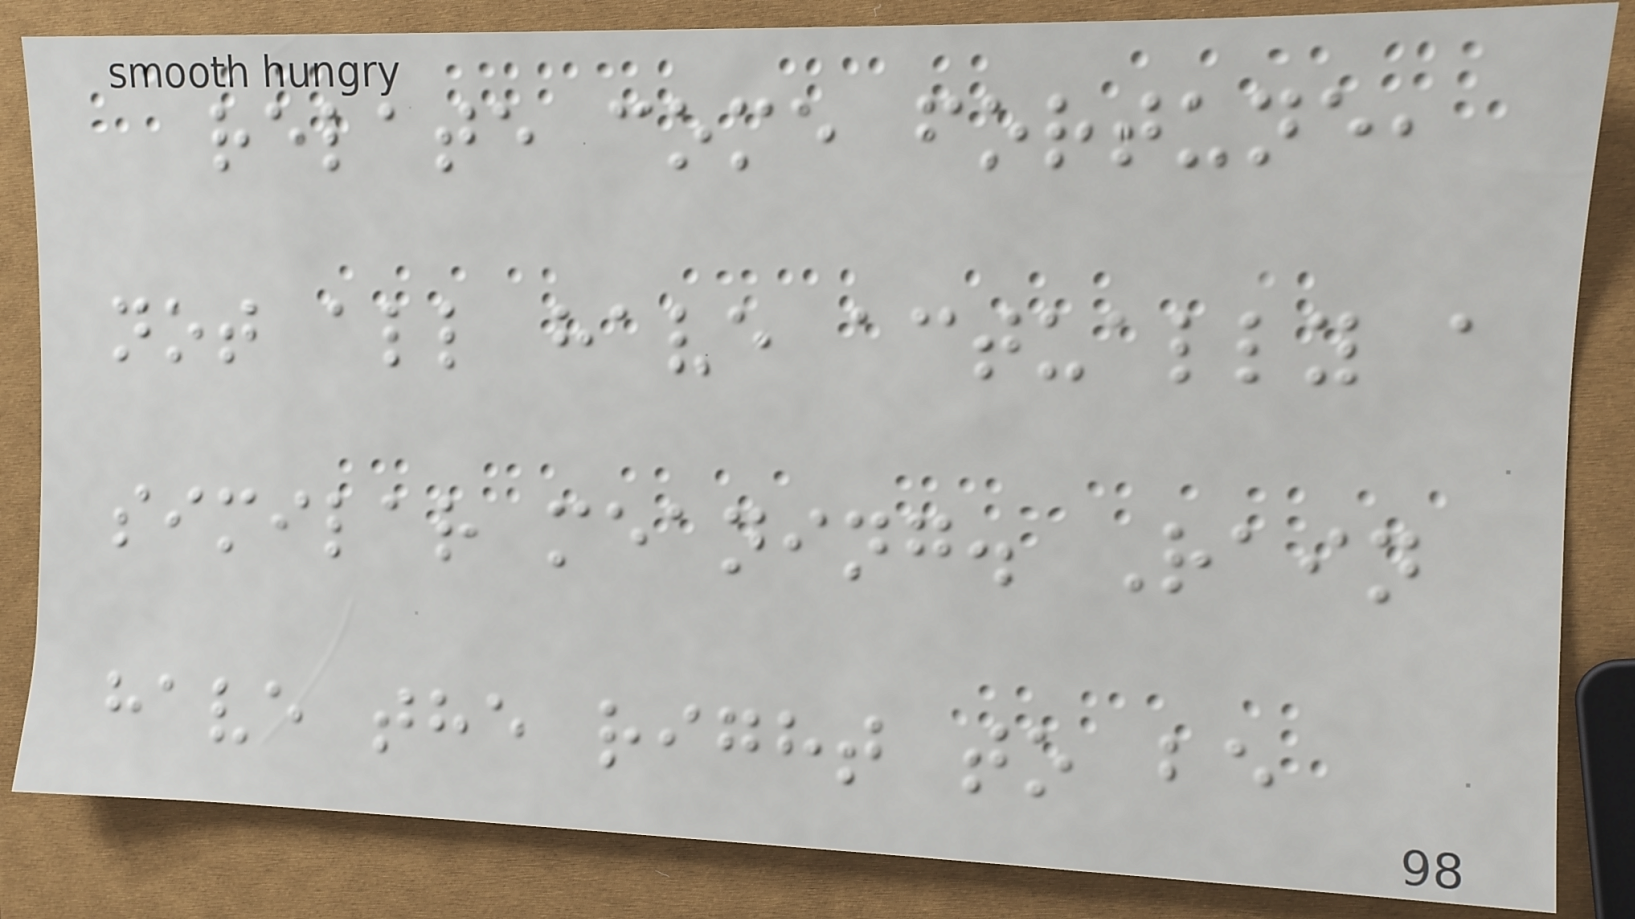relate come fortune,
not all have actually a
similar meaning. Rain
have the right to be
